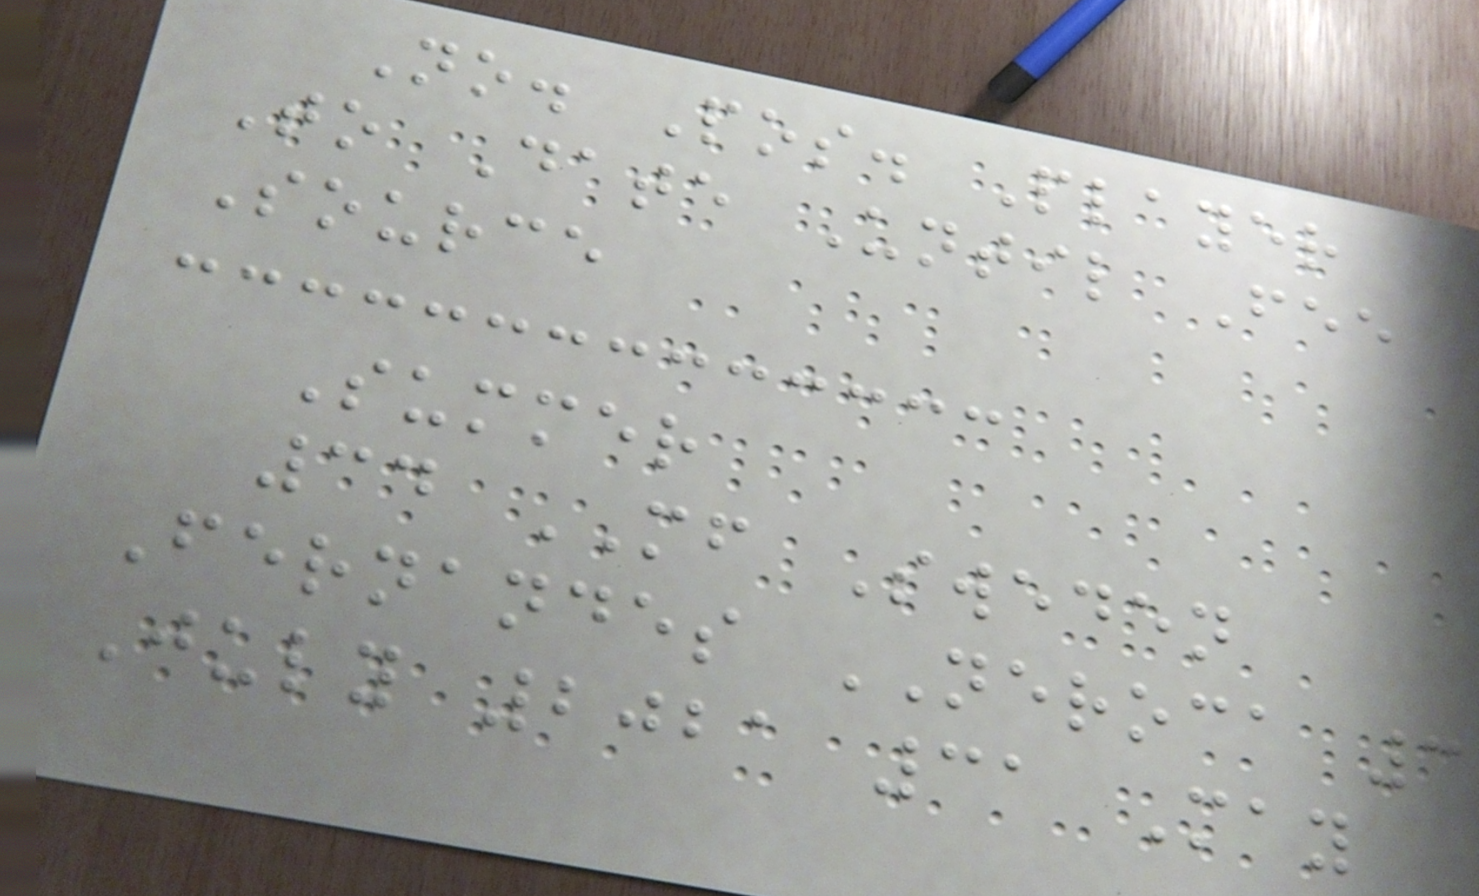No. Pos. Player
To Date Until Fee
Source
Summer
34 MF Sweden
Fernandes NEROCA 3
July 2021 31 May
